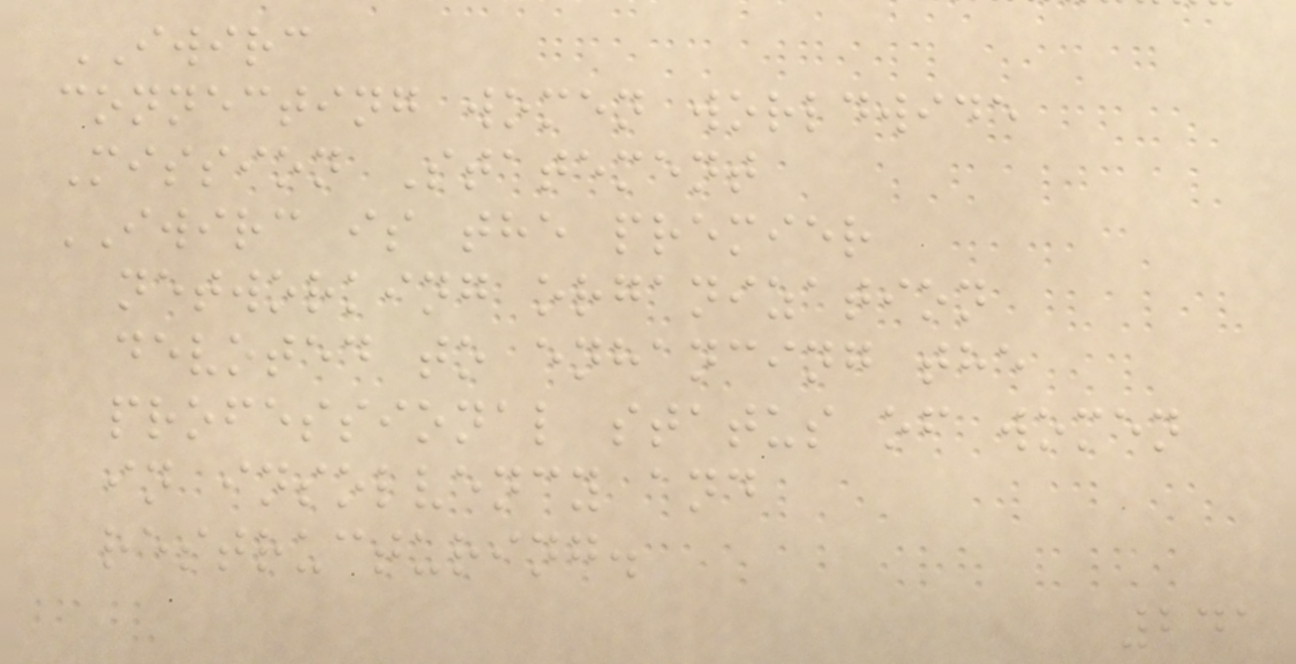IWIRC
connecting women worldwide
Mission Statement
IWIRC is the premier
networking organization
devoted to enhancing the
professional status of women
in insolvency and
restructuring.
241
